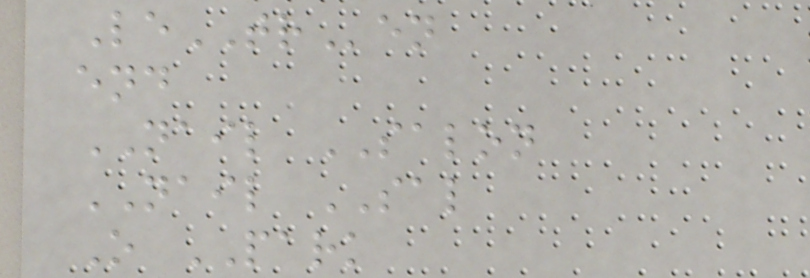LeTRen
end
NAIL SALON
NAIL SAL
O PARK
